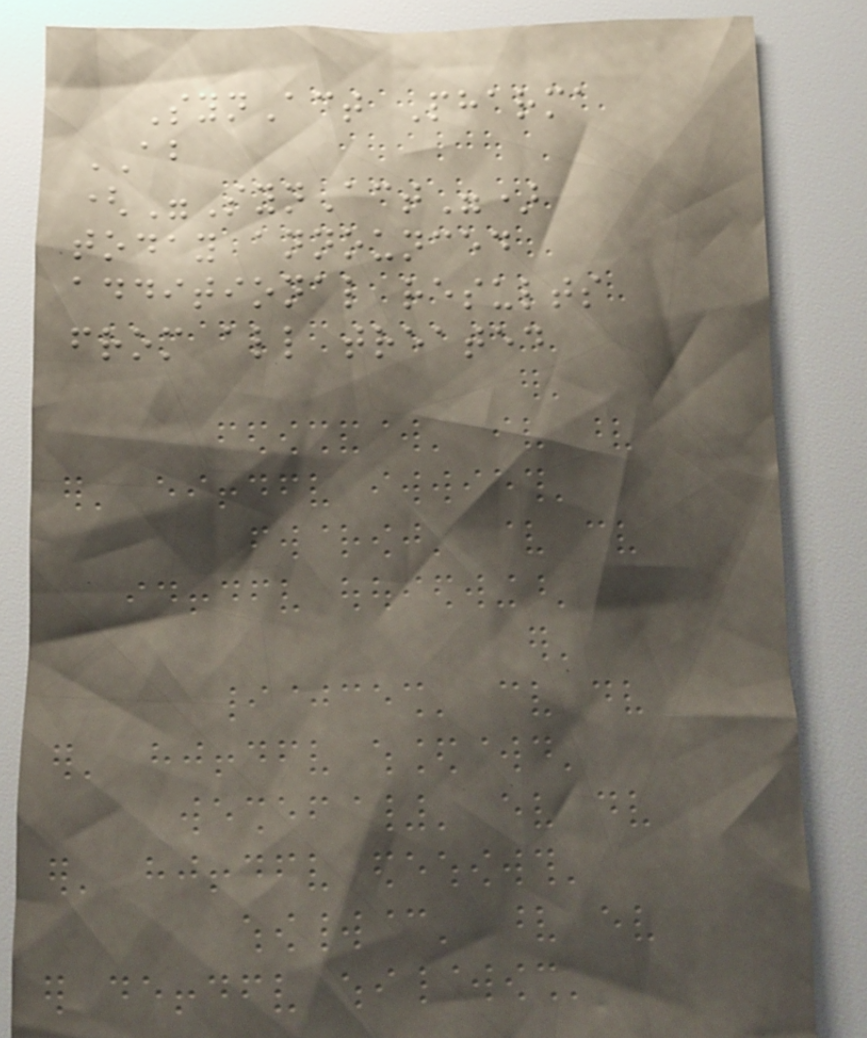SynAct Pharma
AB
("SynAct")
today announced
additional results
from all treated
